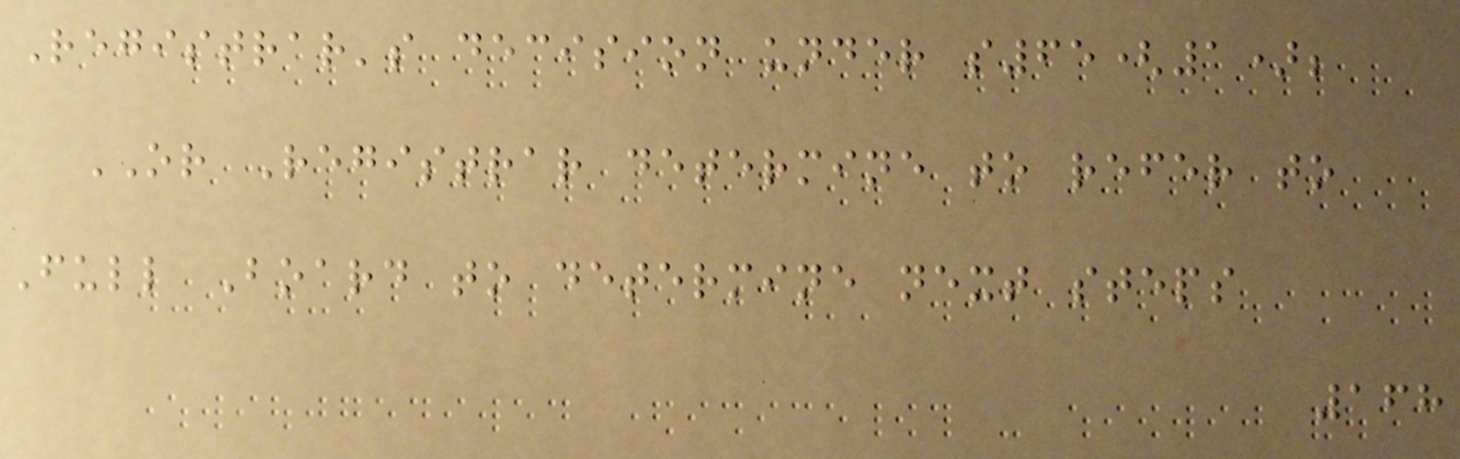Registrar's decision under s65(1);
OR Registrar determine to refer to
Full Board to determine next steps
168
